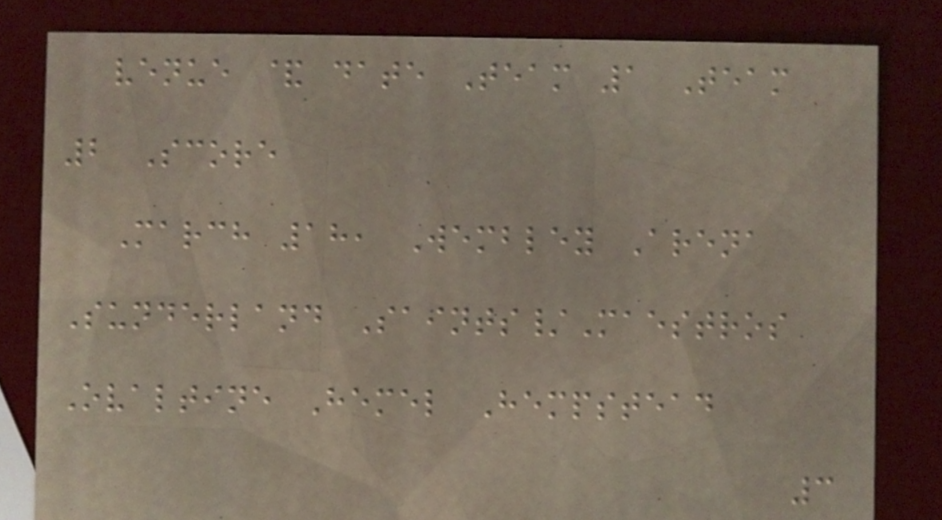venue & date Team 1 Team
2 Score
March 18, Wembley Arena
Sunderland Saints/Maestros
Ovaltine Hemel Hempstead
3
